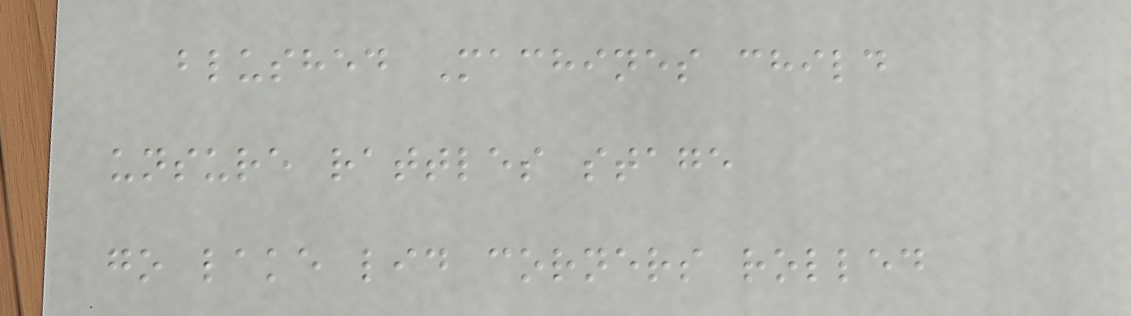blushed Machines child
unsure rattles stage
go lake lid corners rolled
